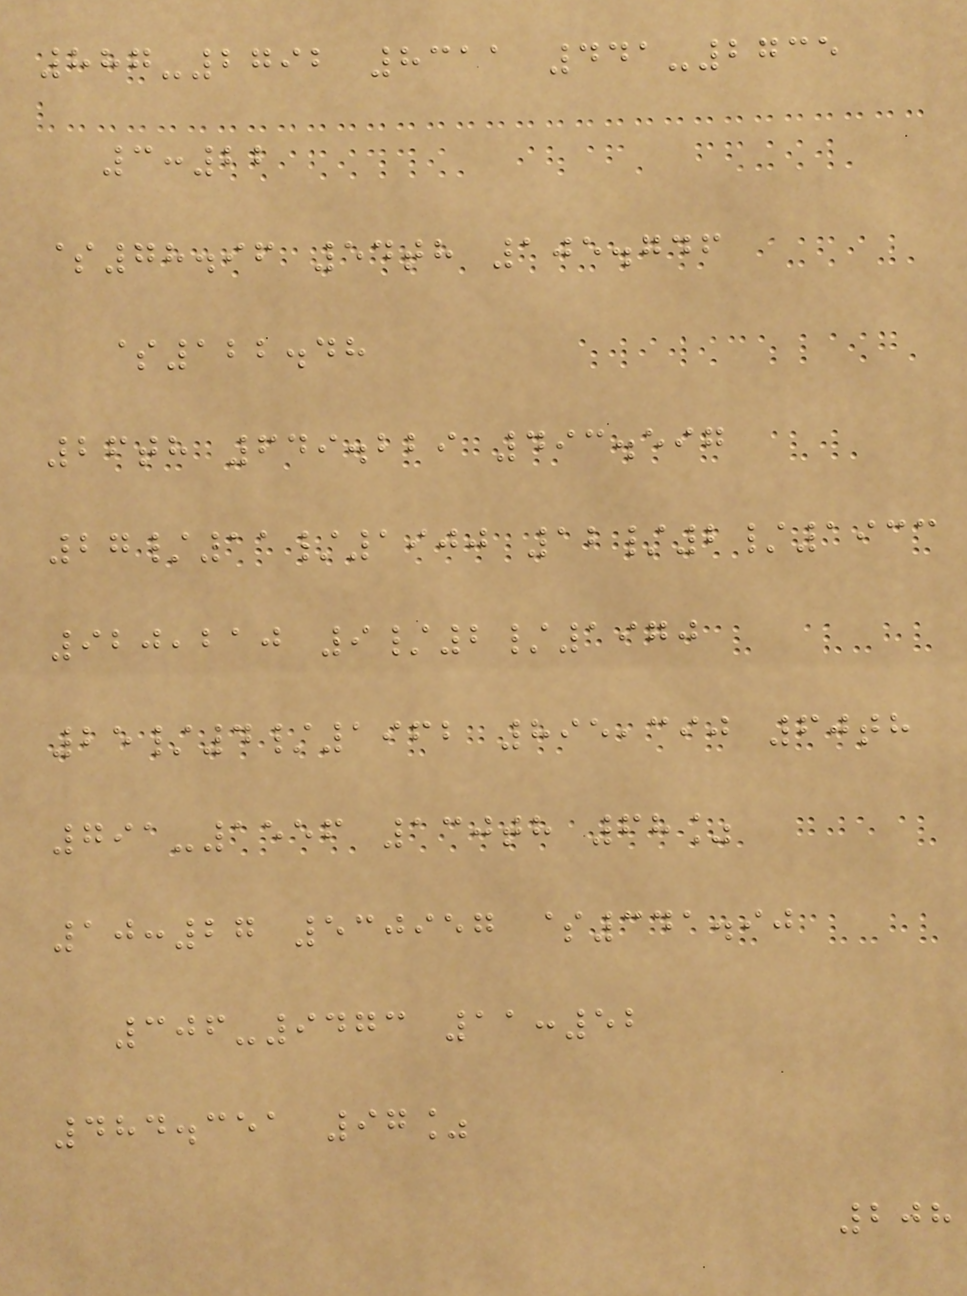887-2792 8311 441-2735
3:22
$78.96 54th 105.746
$122.48
26th 649.229 493.597
27/11/1900 12/2/1933
920,210 9/2/1970
25/4/1962 895,390 60th
791-1556 130th 68%
10:27 530957 $341.90
306-9473 11:52
484.351 97%
208
